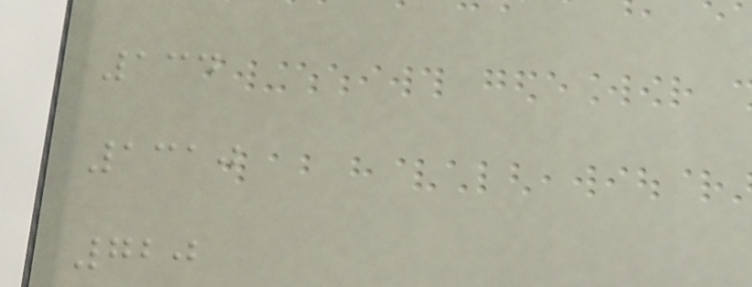134
1310
720
